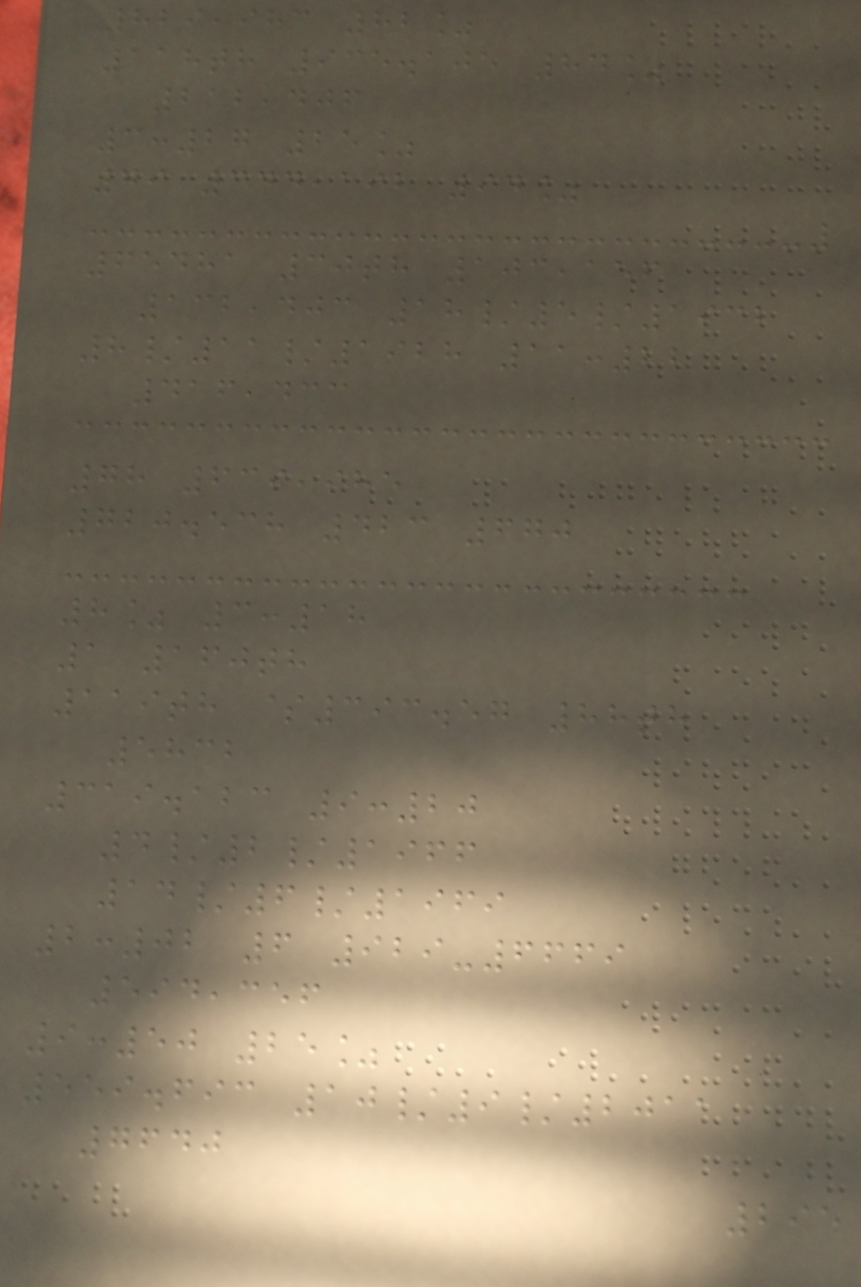829,983 82%
118th 935.105 84%
212,406
3:27 25%
79 344,192 94%
65481 30th 103,156
132,403 18/5/1932
8/11/1928 11:22
416,433
78 639,985
720.538 423 670
8% 3:18
1 160th
119th $393.57 88th
5832
319.123 9:20
4/2/1966
14/6/1969
2:02 6 929-6669
594,356
9:50 25%
559.693 10/9/2011
7640
295
